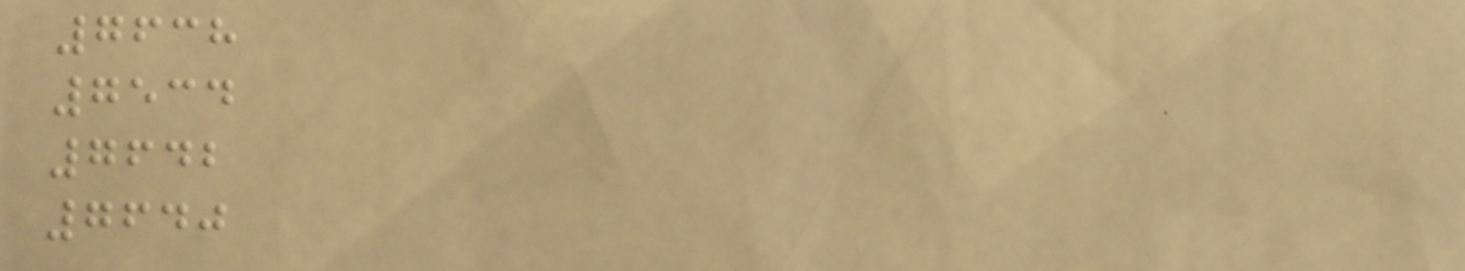7638
7534
7642
7640
